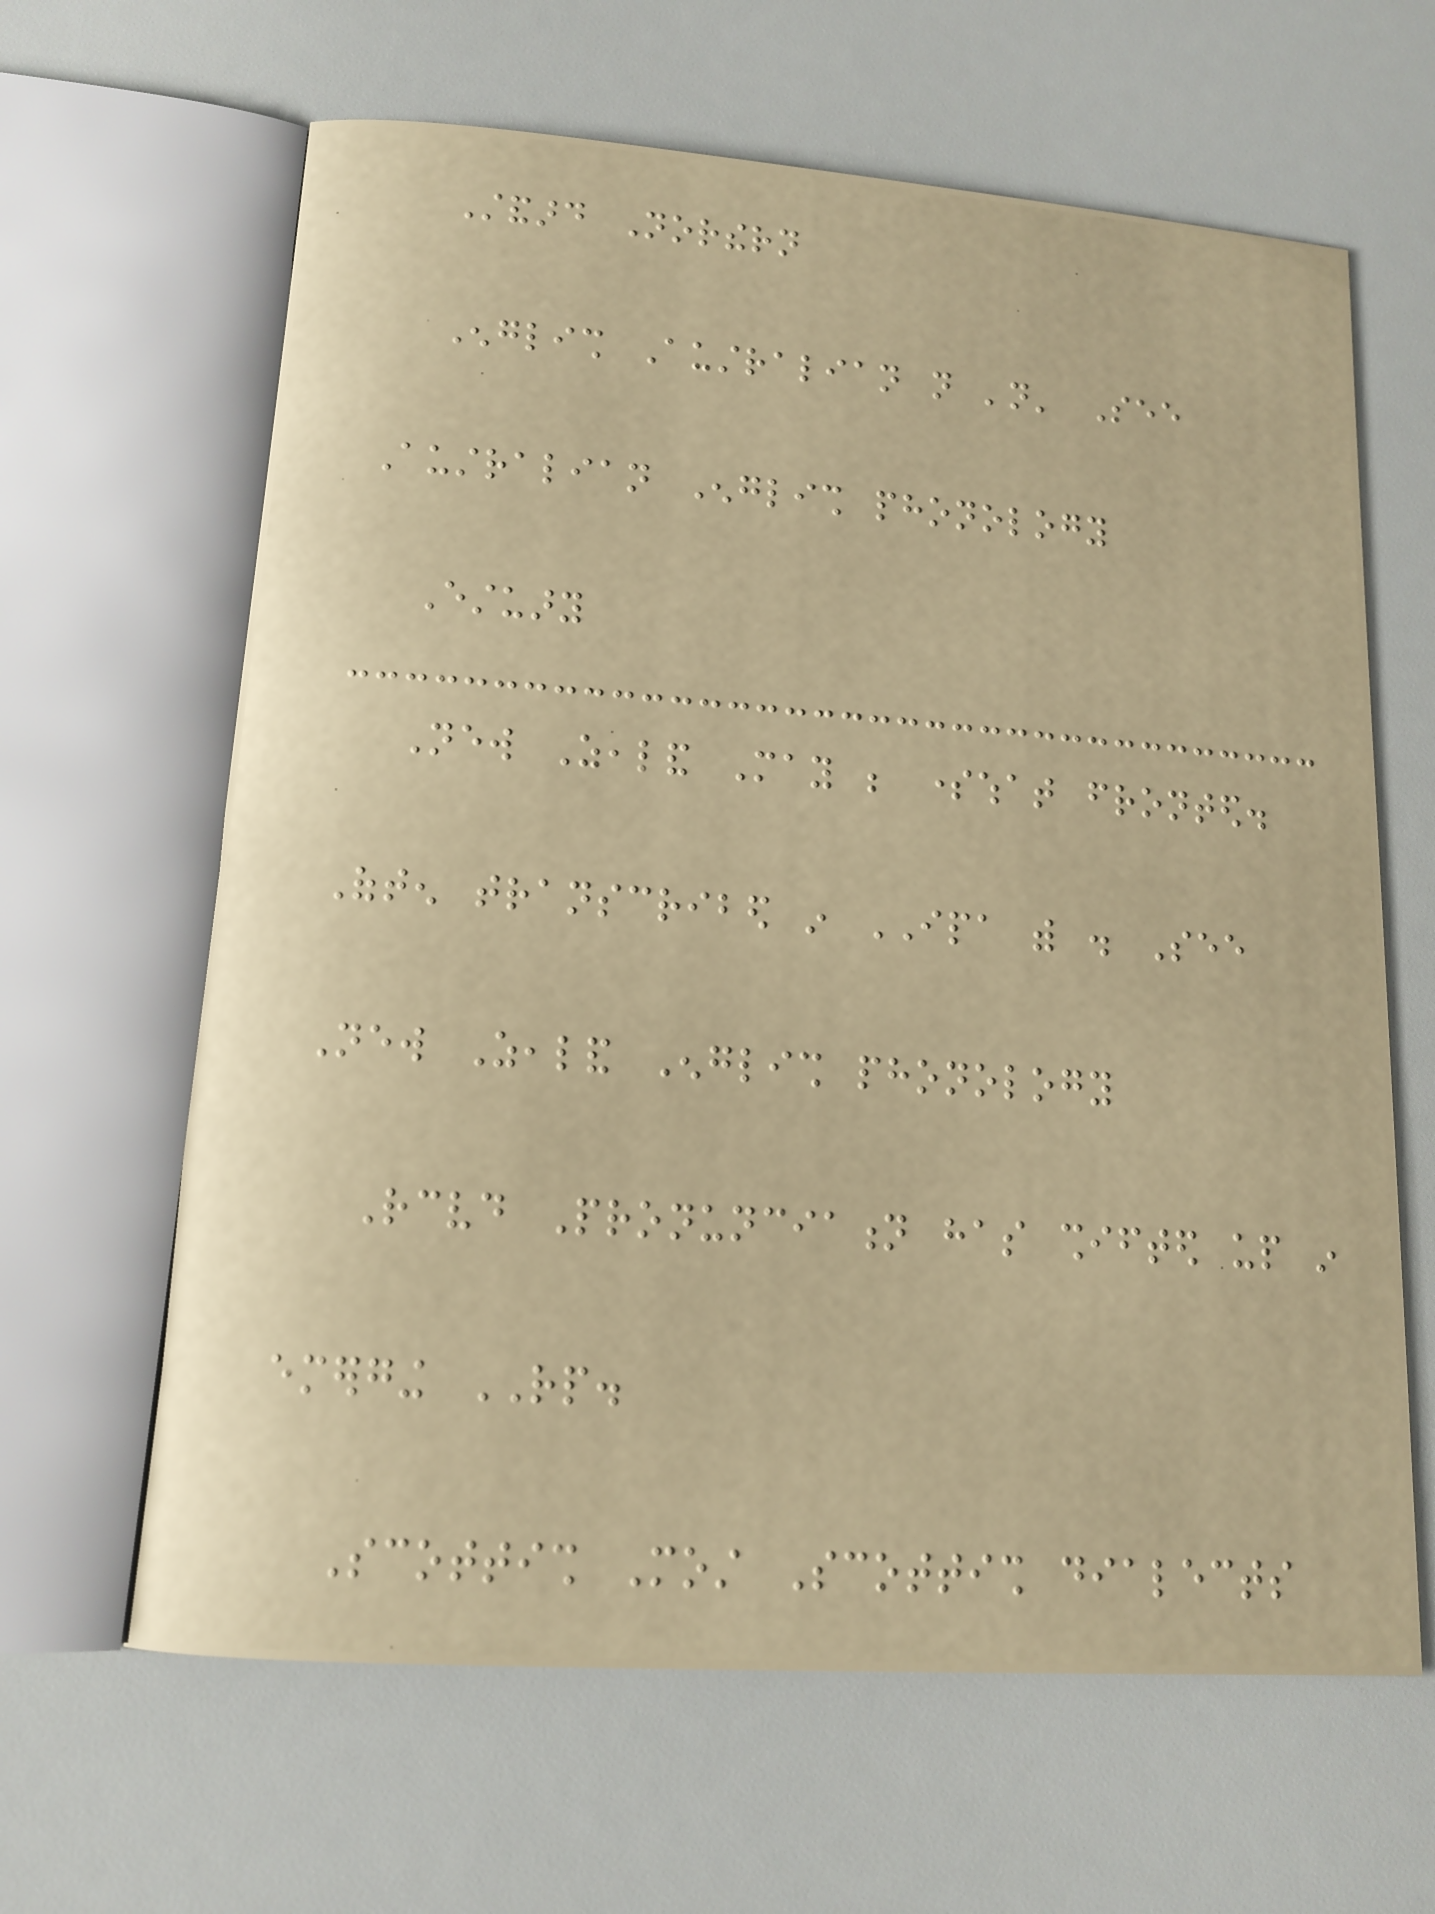Standard Northern
English Australian not 'not' See
Australian English phonology
Estuary
New Zealand May be somewhat fronted.
Often transcribed in IPA with . See
New Zealand English phonology
Received Pronunciation has shifted up in
emerging RP.
Scottish Most Scottish dialects
